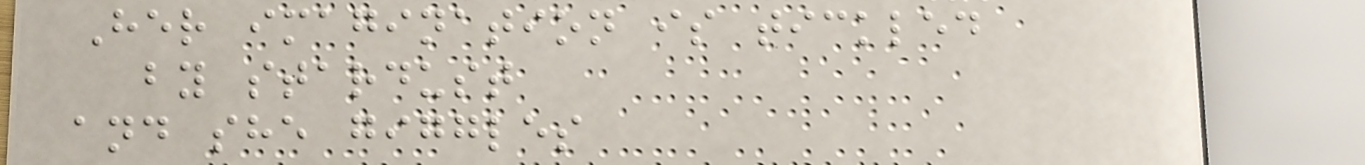Her imagination is tickled
by stardust
and she giggles
